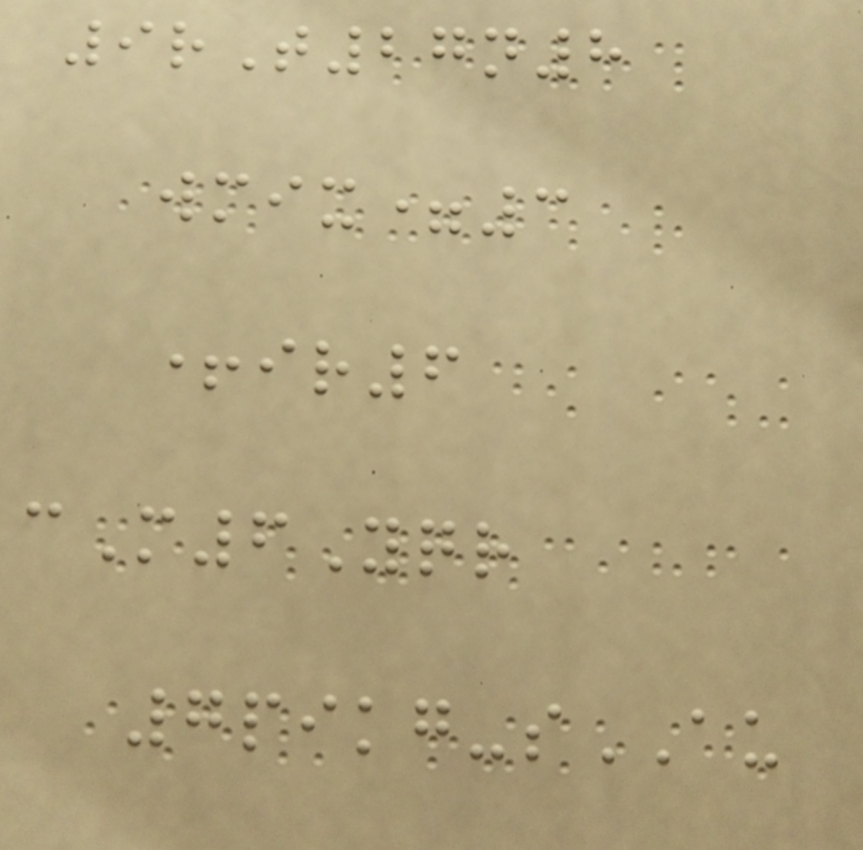9rT27n8
wmix=3
+ir6
cM6Yqr
7pikg-sAU
